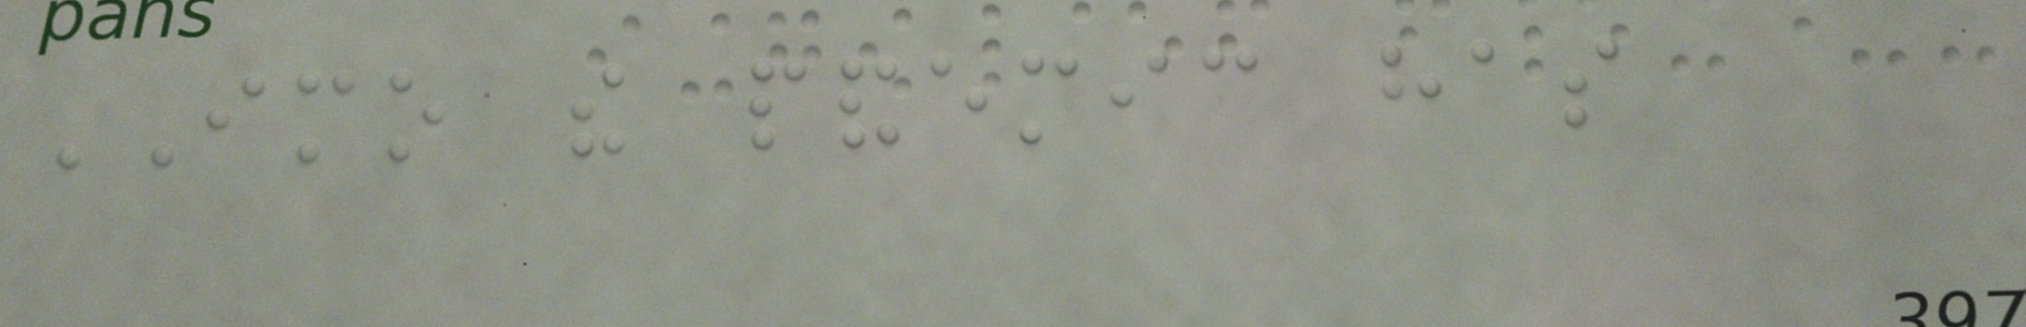IMO the pandemic has
